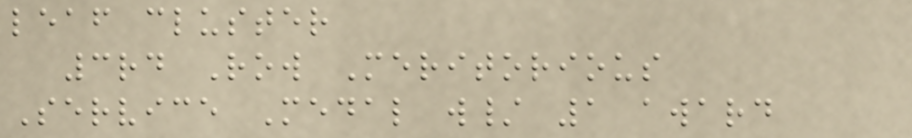leaf cluster
3rd Row Meritorious
Service Medal w/ 1 award
